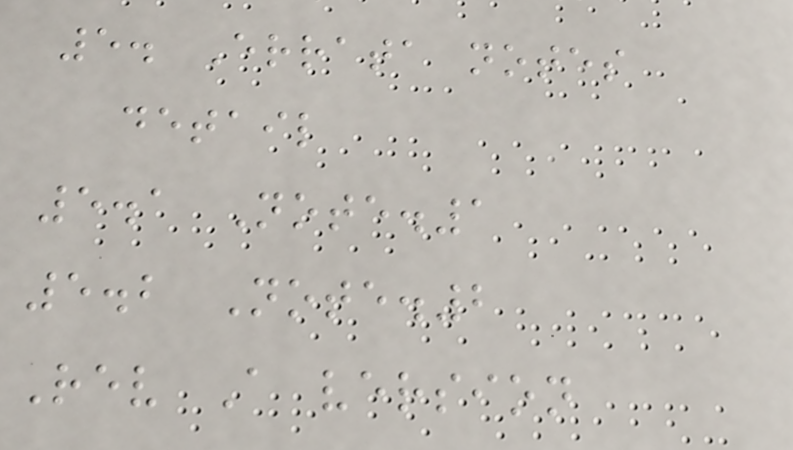5. Errata notes
detail
5.1 Note.1
5.2 Note.2
Rev A version
